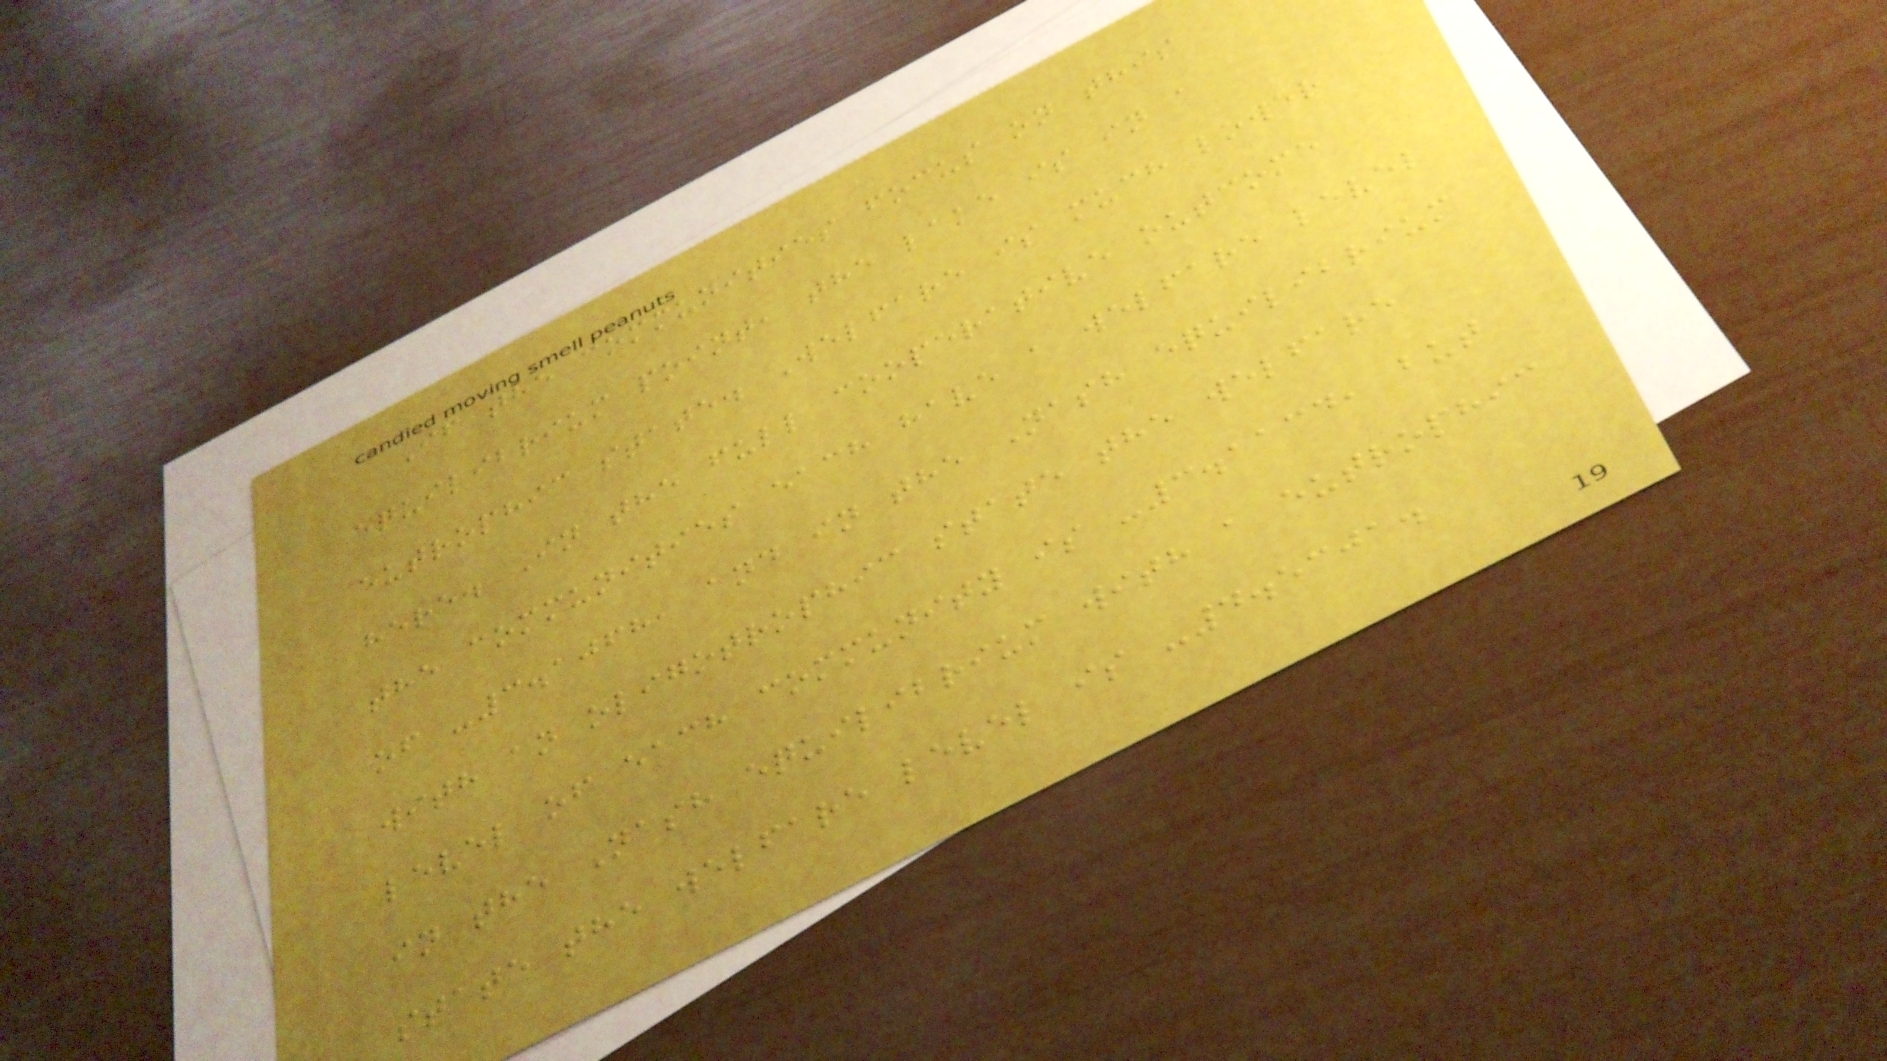If the communities focus on this
equilibrium point, the lake is in a
eutrophic state. Welfare is much lower
here. In the full cooperative outcome
the communities each have a welfare level
of -3.1068, and in the Nash equilibrium
with an oligotrophic state the welfare
level of each community is -3.1134, but
in the Nash equilibrium with a eutrophic
state the welfare level is -4.5301.
